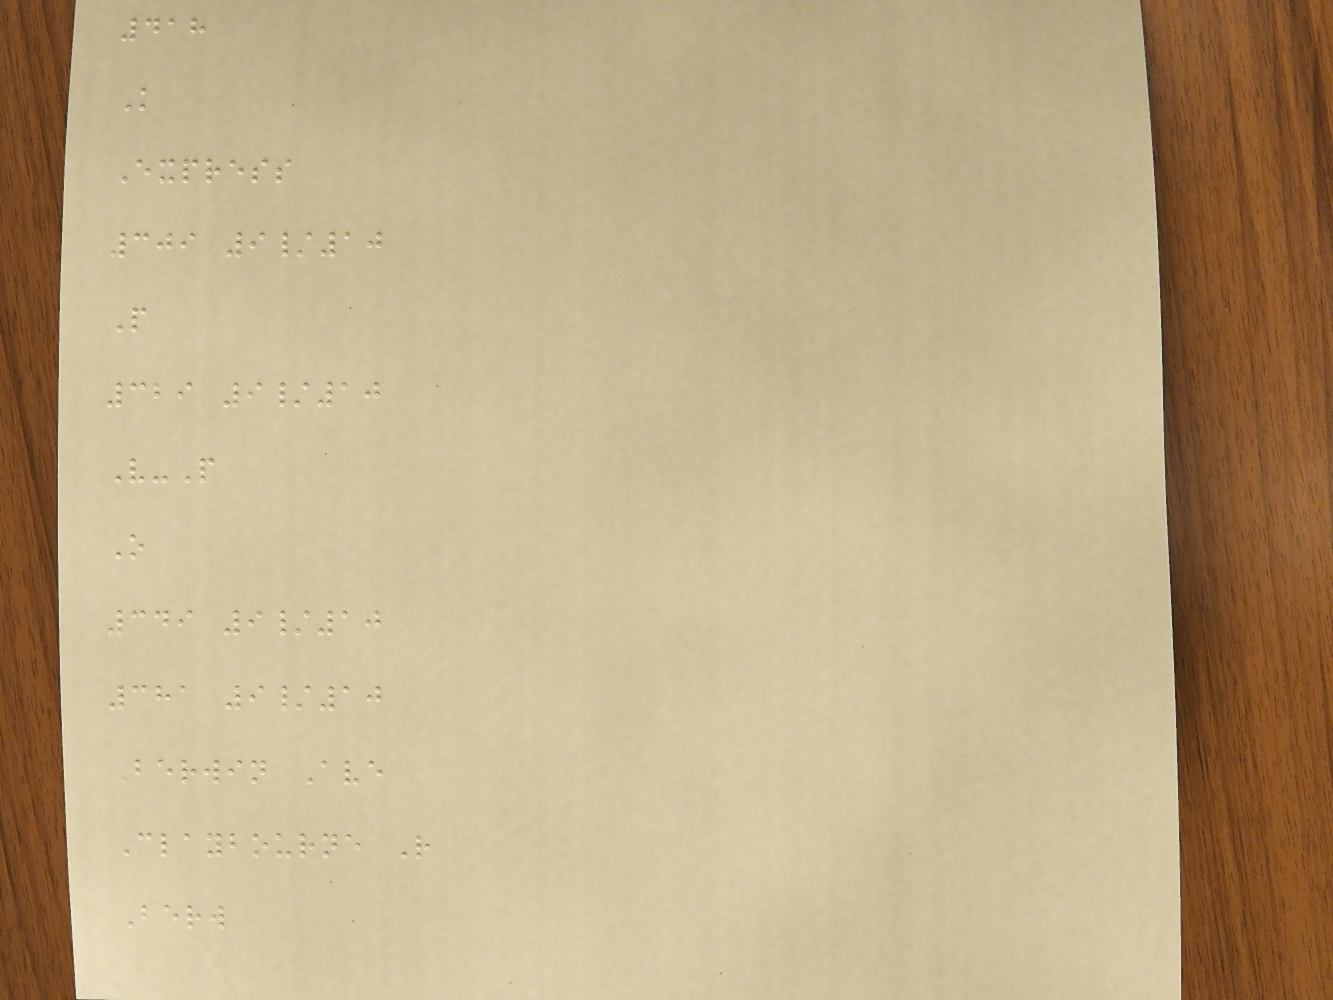418
K
Express
309 9/10
P
329 9/10
V-P
O
349 9/10
381 9/10
Berwin Ave
Claybourne R
Berw
